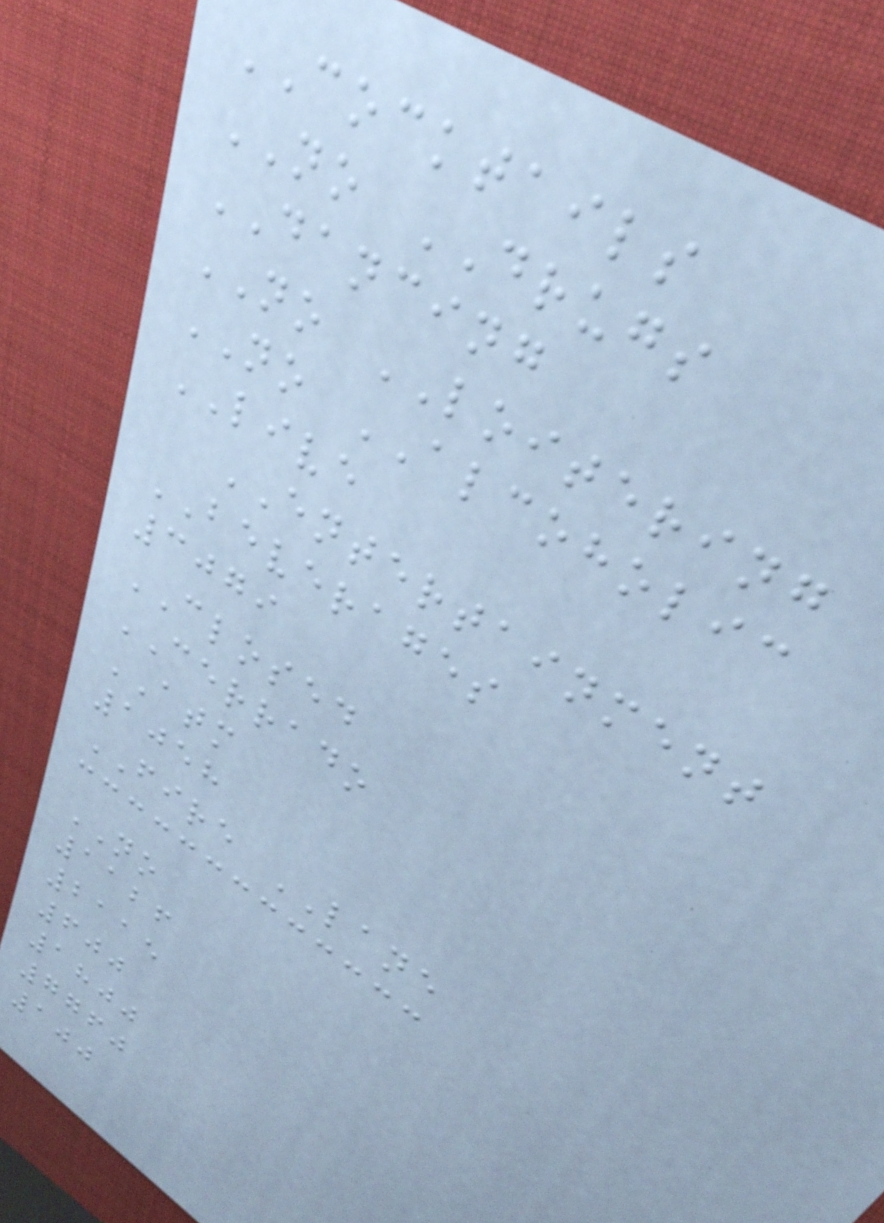COCKTAILS
NO DRUGS
DANCING
NO LOITERING
NO ALCOHOLIC
LIVE
ENTERTAINMENT
BEVERAGES
3079
CLOSED
CERRADO
ATM
1058
FIRE LANE
NO
1126
2115
600
1800
7760
100
